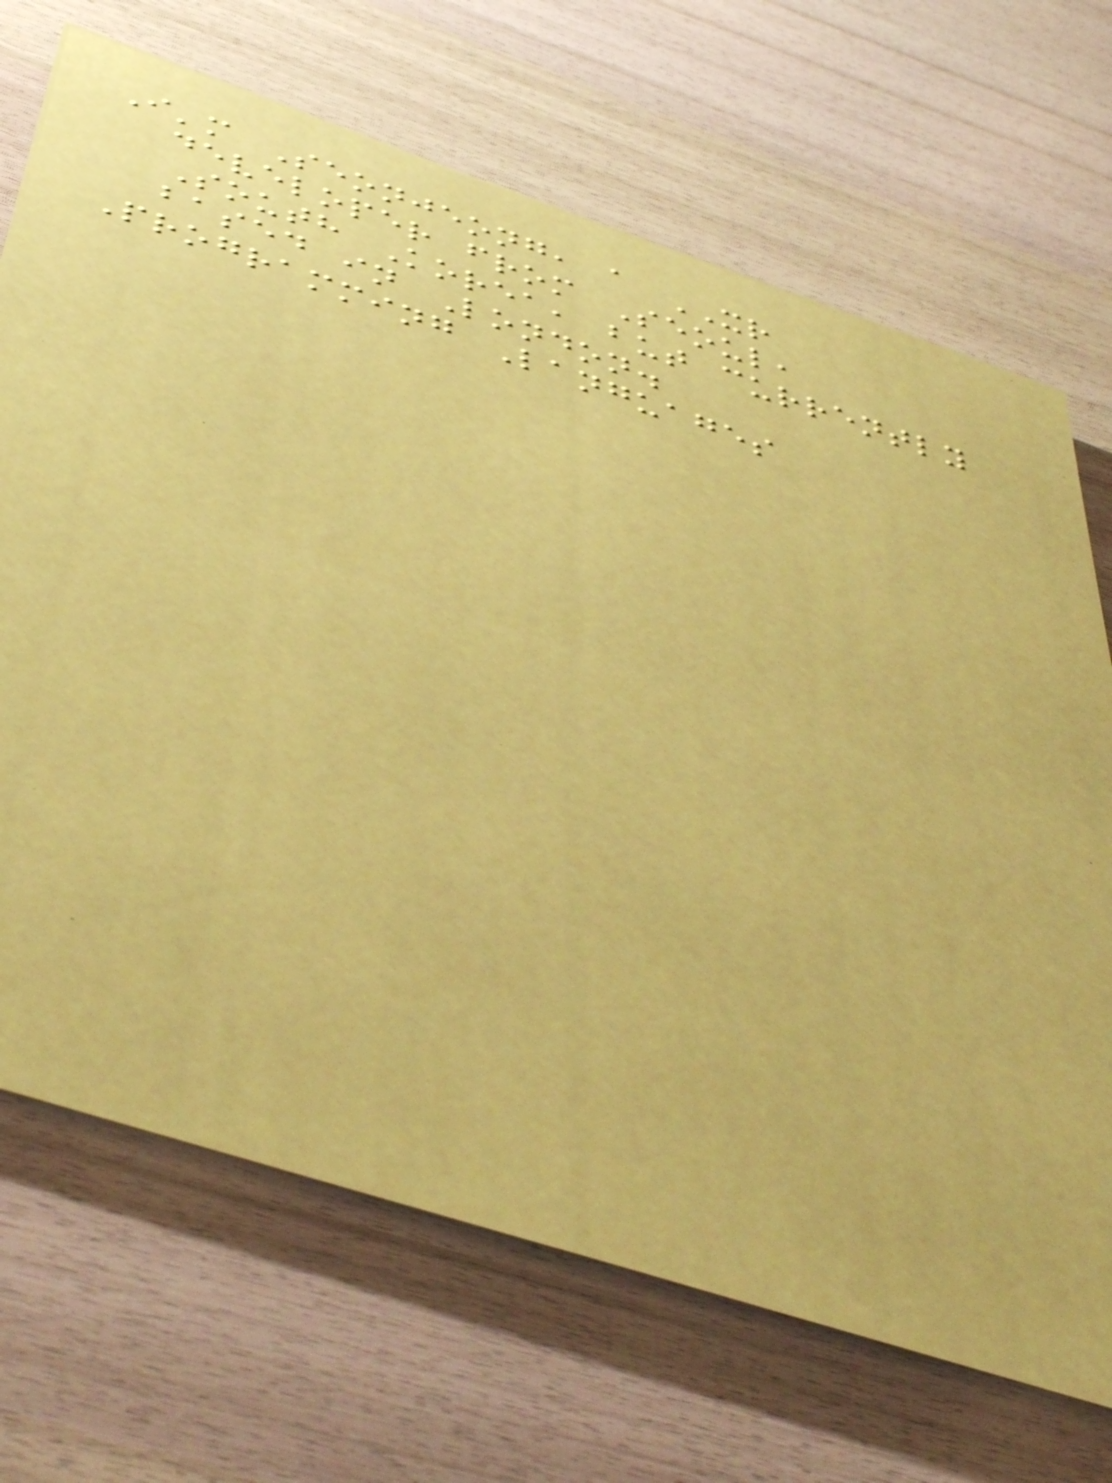I'm Seonjeong, a XR
developer from Seoul,
South Korea, but currently
based in London.
Programming Languages
